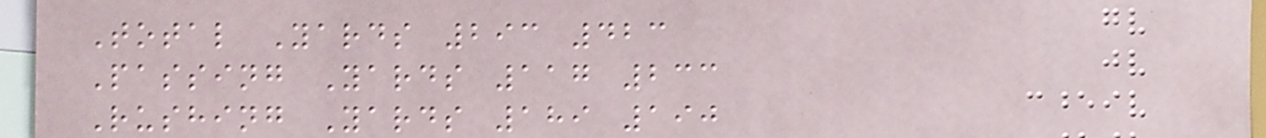Total Yards 293 423
Passing Yards 117 233
Rushing Yards 189 190
